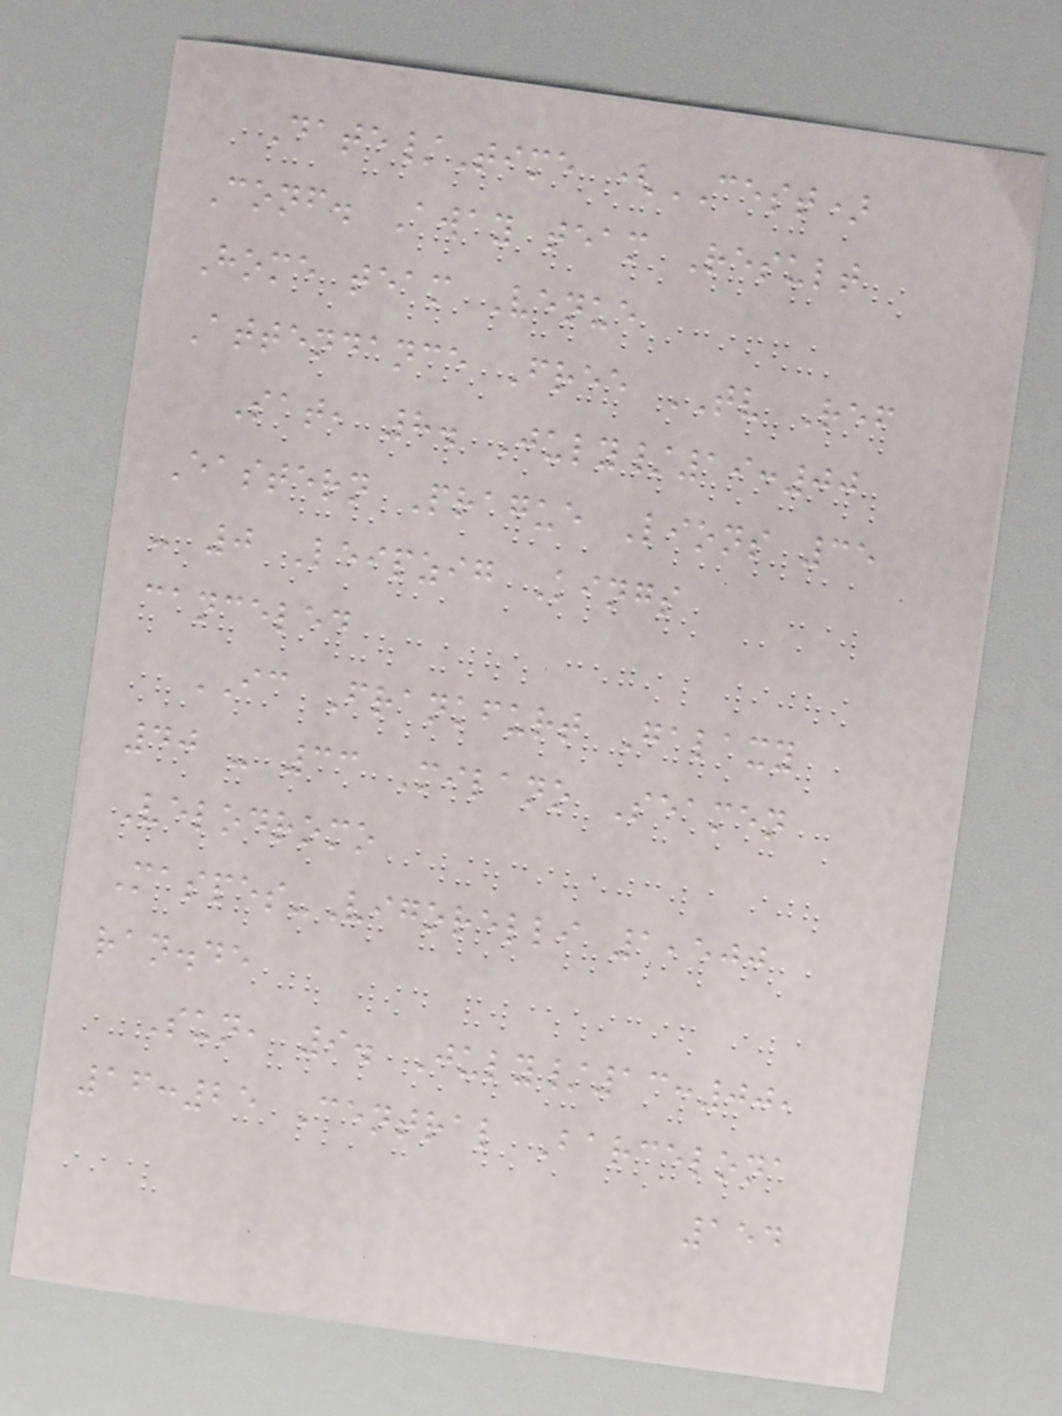Date/Time (CEST)
Conf. Away team Result
Home team Venue
Attendance Free TV Ref
Sat, 8. July/19:00
Eastern Prague Lions 35
- 0 Leipzig Kings
canceled
IC Frankfurt Galaxy
40 - 33 Milano Seamen
Velodromo
Maspes-Vigorelli 1,500
ran.de
Sun, 9. July/13:00,
16:25 Central Barcelona
154
